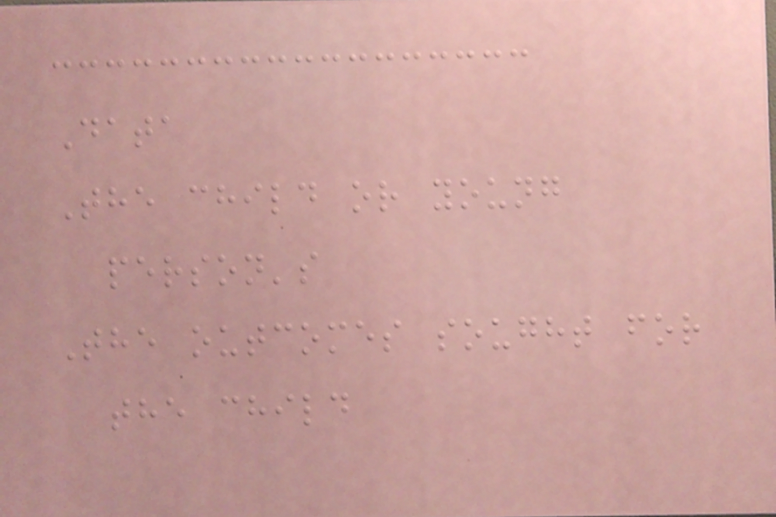Data
The child or young
person's
The outcomes sought for
the child
